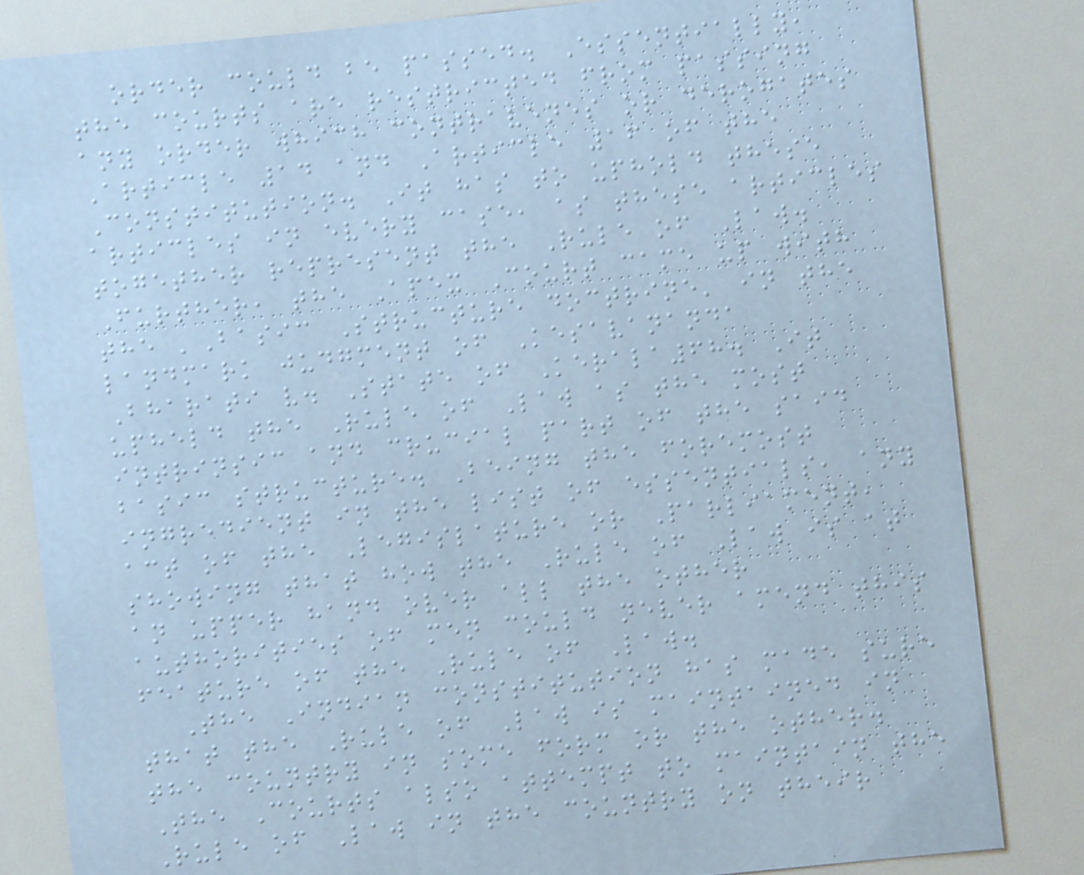order could be passed. Essentially,
the courts are restricted from passing
any order which contravenes or derogates
Article 14 and Article 16 of the
Constitution. It has to uphold these
articles in every case, as these articles
together represent the Rule of Law.
Further, the Apex Court came up with
the 'Basic Structure doctrine' in the
landmark judgment of Kesavananda
Bharati v. State of Kerala68. It
upheld the Rule of Law as the most
intrinsic and crucial part of the said
basic structure. Being the foremost
ingredient in the list of essentials, any
act of the Legislature or Parliament,
showing that how the Rule of Law is at
an upper hand over all the other
authorities of men could never amend this
feature of the Rule of Law.
The Indian constitution has made sure
that the Rule of Law is maintained in
the country in some form or the other.
The Courts also attempt to maintain the
Rule of Law in the country on their
